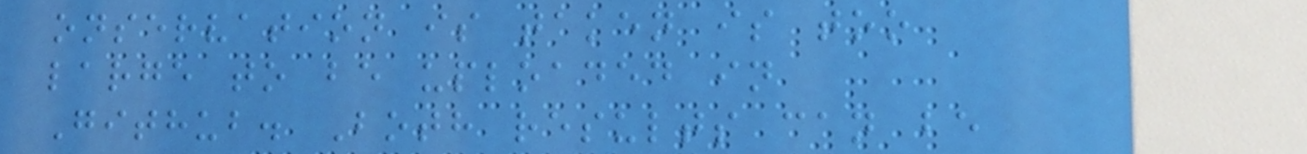onservation is taken is too
large to be uploaded in
Github. Both results can be
